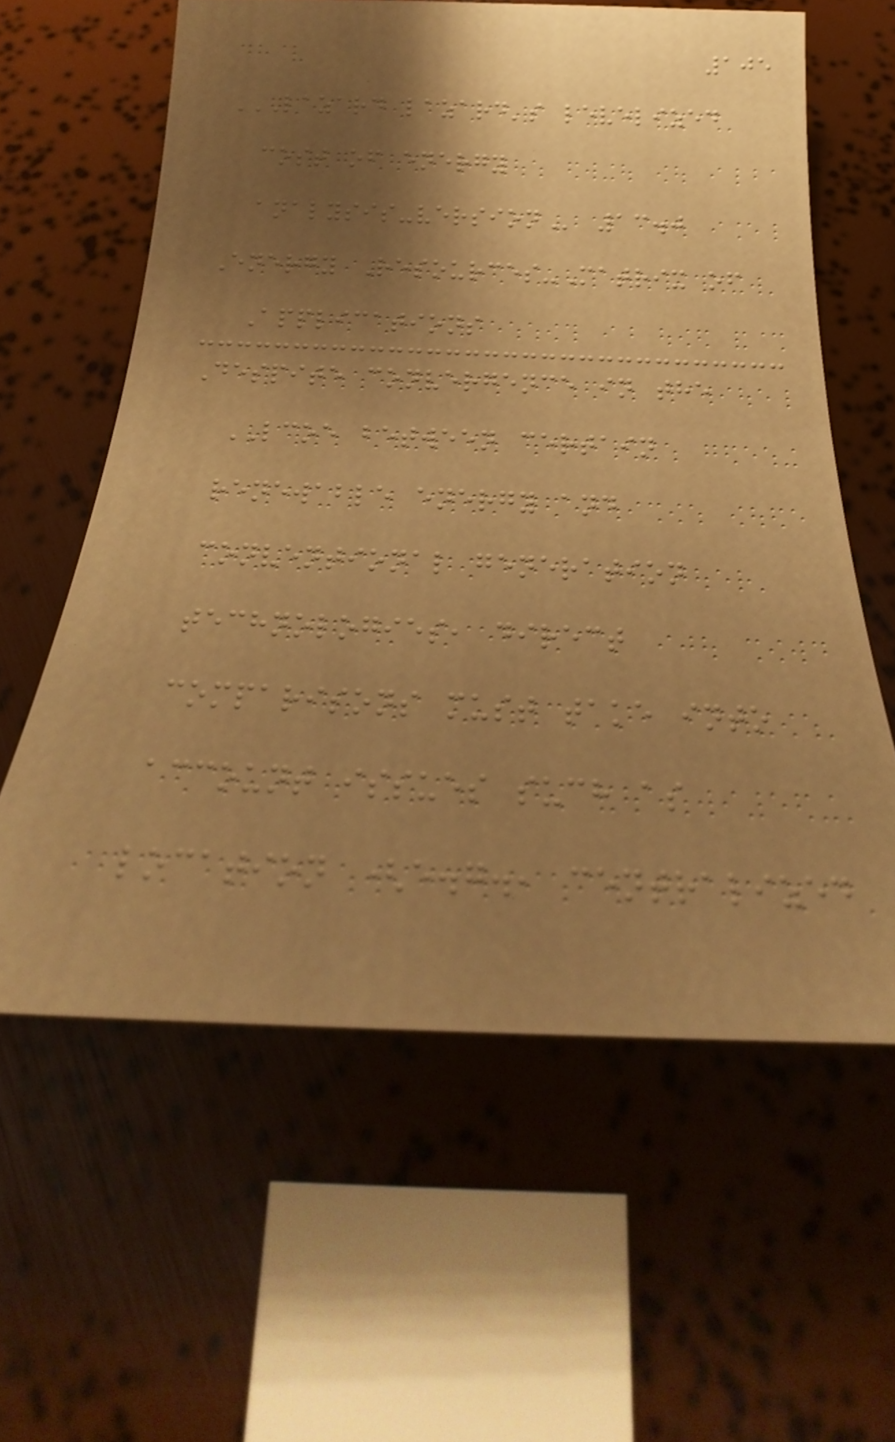105
LAZARD LAZARD'S LEVELIZED
COST OF ENERGY
ANALYSIS-VERSION 13.0
Energy Resources-Matrix of
Applications
Despite convergence in the
LCOE between certain
renewable energy and
conventional generation
technologies, direct
comparisons must take into
account issues such as
location (e.g., centralized
